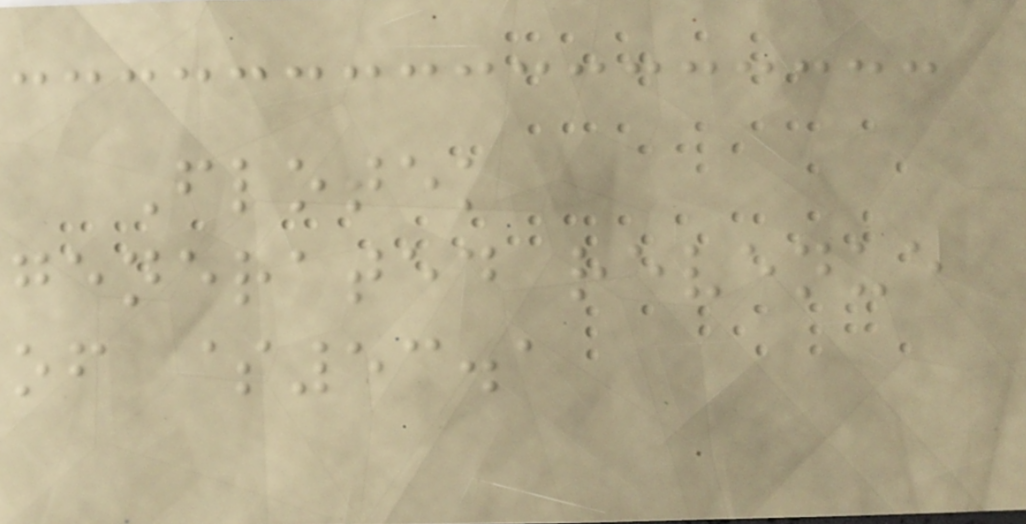Flotek
generated revenue
of $53.1
